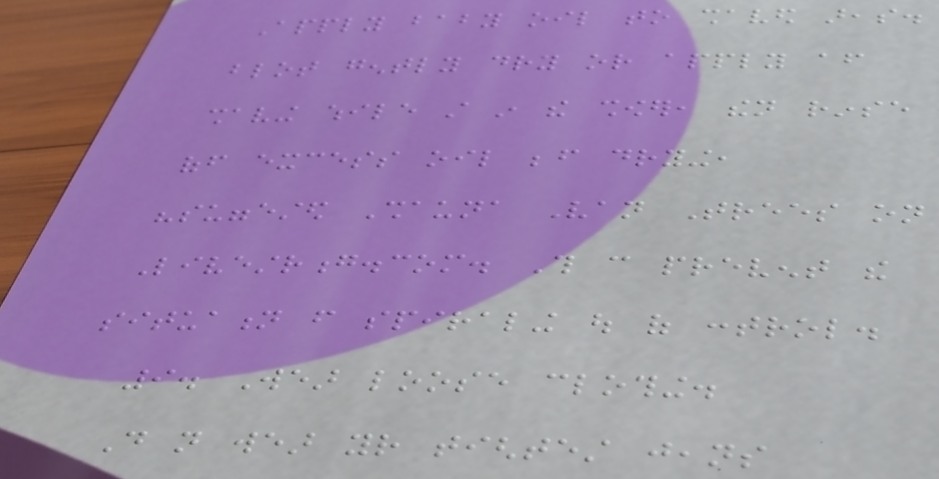Apply baby oil to shaved areas.
blot gently dry or apply after
shaving while still in the shower, then rinse
off excess oil before drying,
"suggested Shauna Van Trees on
Livestrong.com. This can prevent the
situation from spiraling out of control.
9. Wear loose clothing.
Do not wear your tightest jeans
